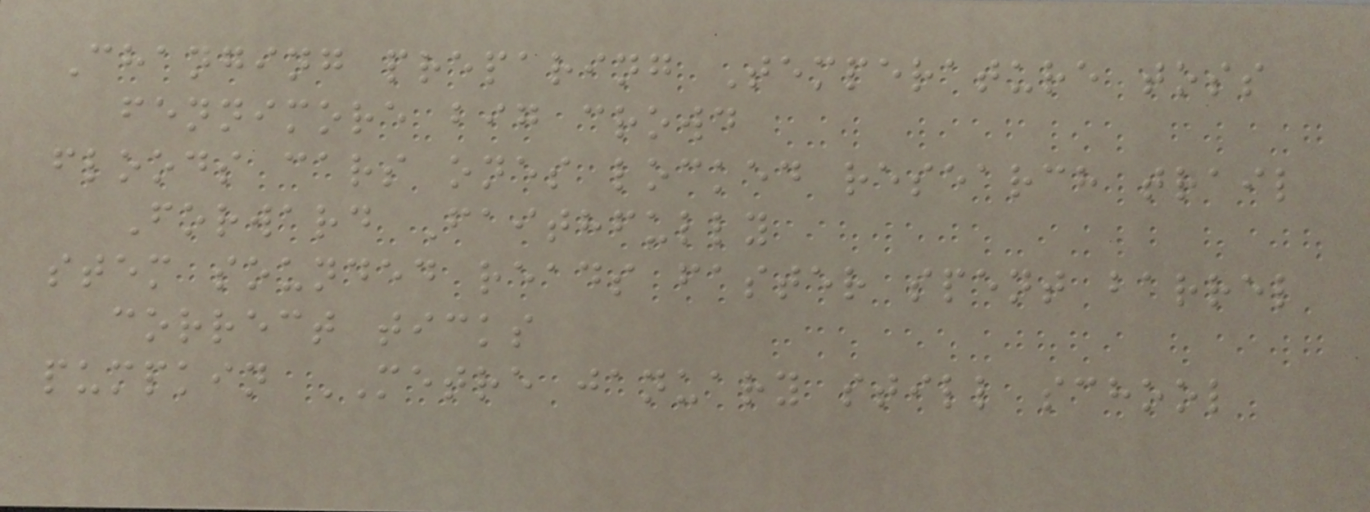Changing preparing Temperature toss
fennimore big crowd
floods cars ones locked research trail
Forward Faithfully
stem sounded reads faster spent barrel
correct ticks
pumpkin METRE january still school
